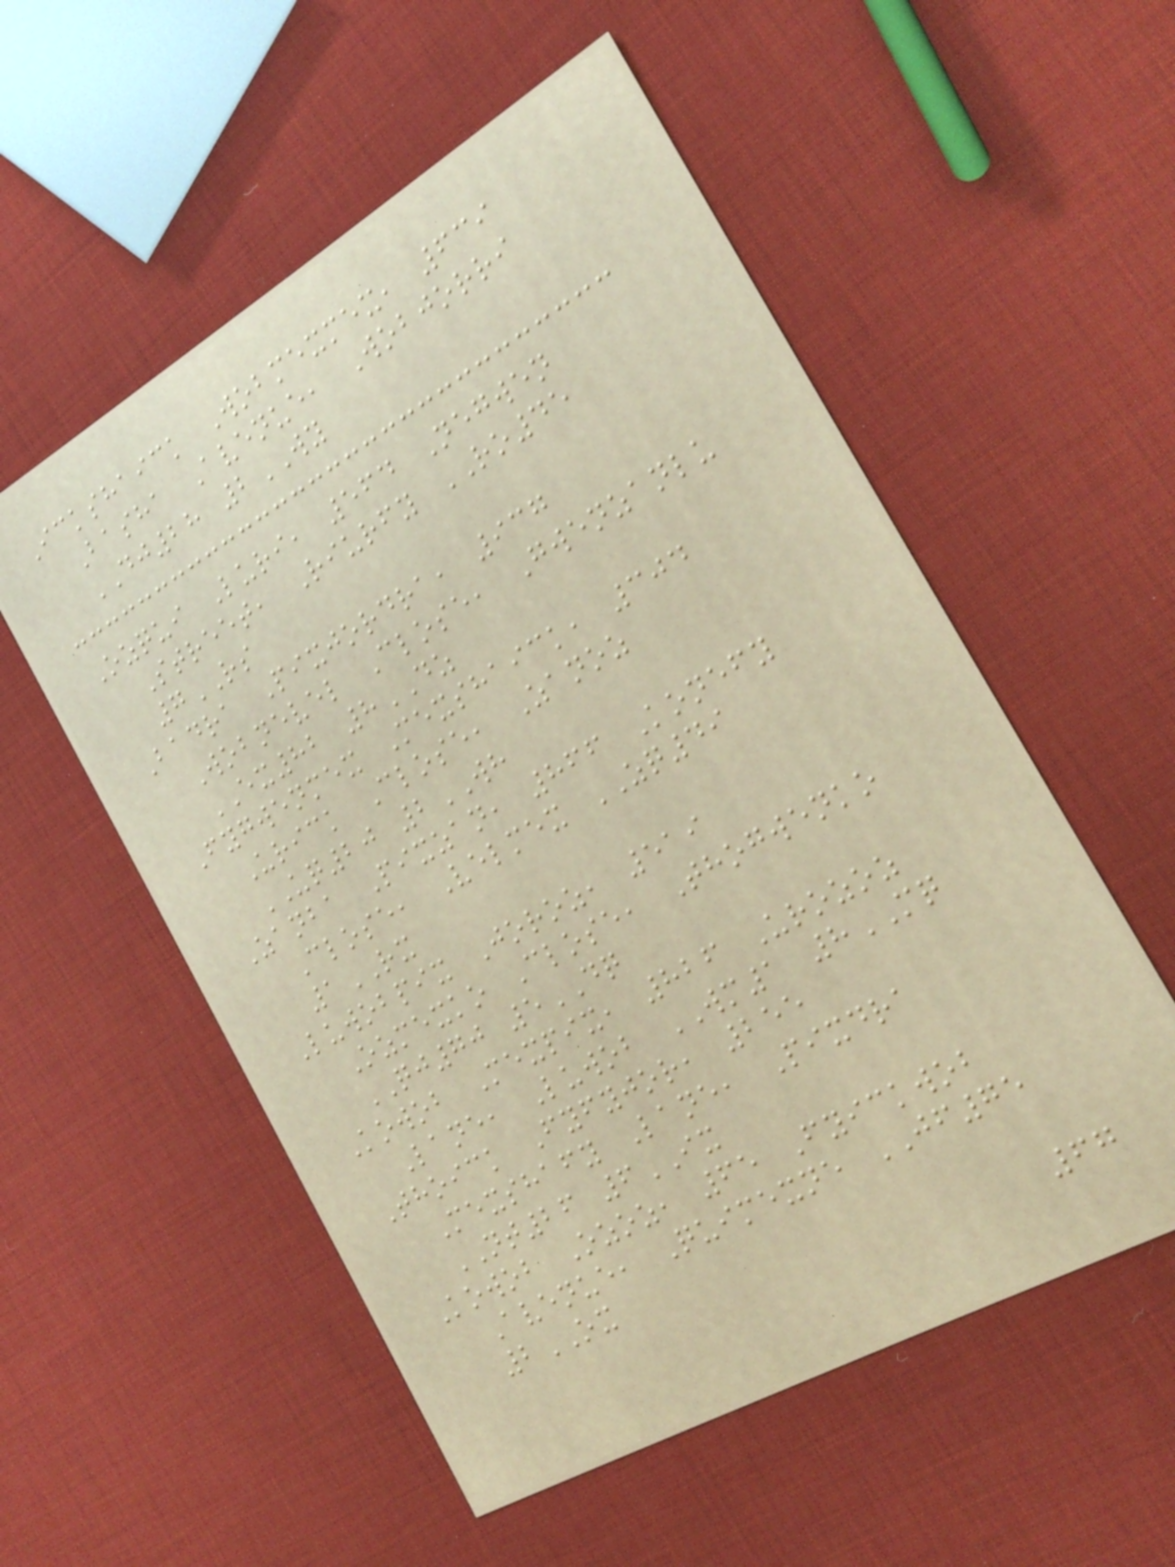Ickshaick Wobmexmex, 639
Basha Avenue, Wobjorri
DJ28 2WY
Ozqui Luri, 564 Negwen
Street, Riurfy RO45
7RS
Badra Pixjordra, 937
Wobnevel Close, Gwenzanlu
EX82 8DZ
Fygwenmex Mexshaick, 304
Urick Close, Zanoz
UQ20 2WH
Zanba Pixzan, 866 Konefy
Close, Velmex ZQ49
1RX
Luwobpix Joroz, 519
Ozmexko Close, Thogwenko
QJ70 5DQ
Kowob Mexpix, 826 Urozoz
Lane, Luwob WM1 8MQ
Thoick Fyfyjor, 255
Mexshafy Lane, Pixdra
NT26 6IX
Kowob Ozoz, 65 Fyickwob
Avenue, Quimexne JF75
2OX
67
